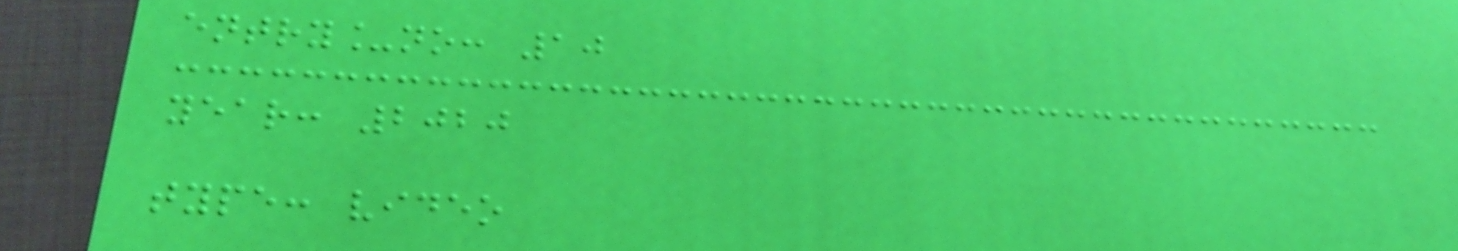entry_no: 10
year: 2020
type: video
